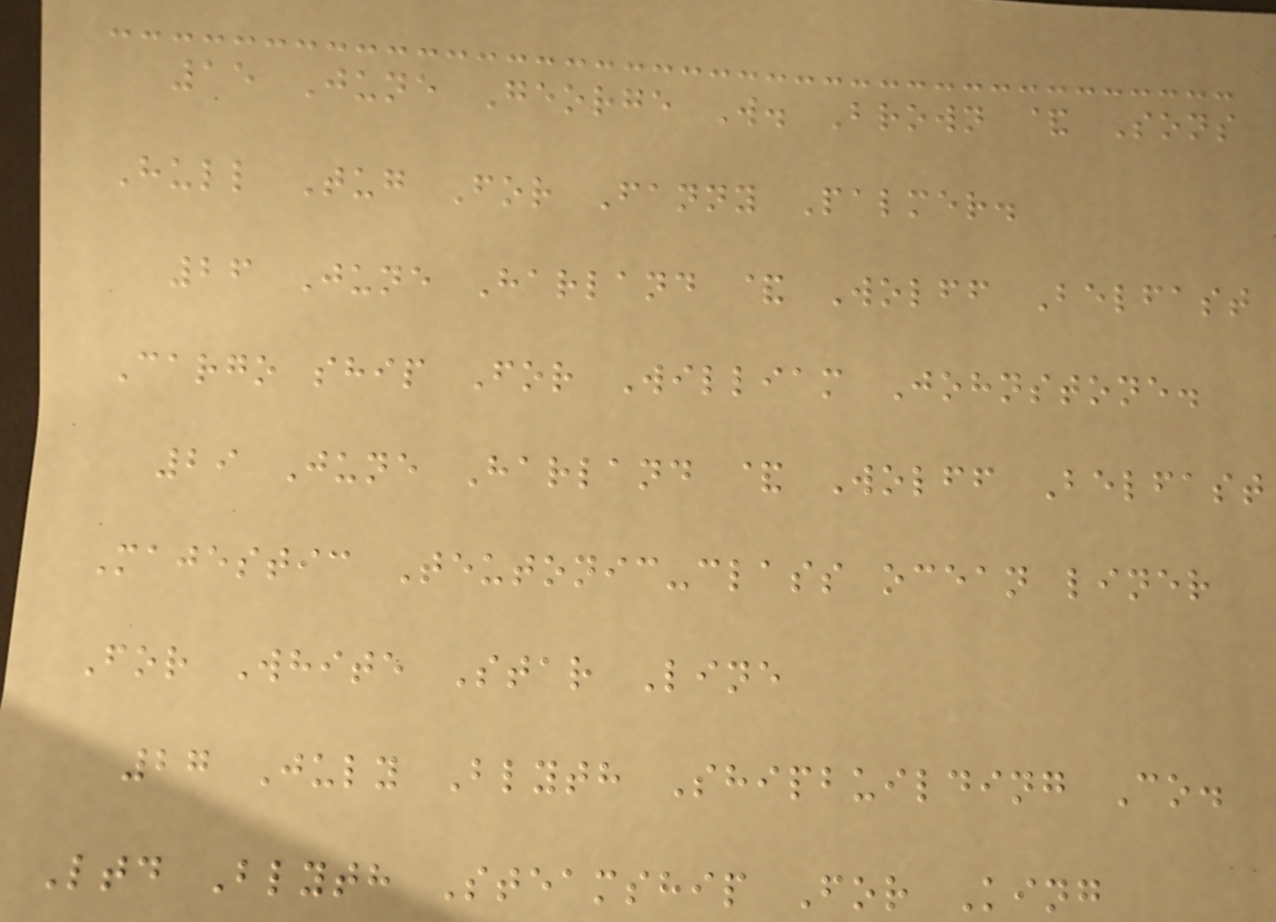15 June George W. Brown & Sons
Hull Tug For Fanny Palmer.
26 June Harland & Wolff Belfast
Cargo ship For William Johnstone.
29 June Harland & Wolff Belfast
Majestic Teutonic-class ocean liner
For White Star Line
27 July Blyth Shipbuilding Co.
Ltd Blyth Steamship For King
